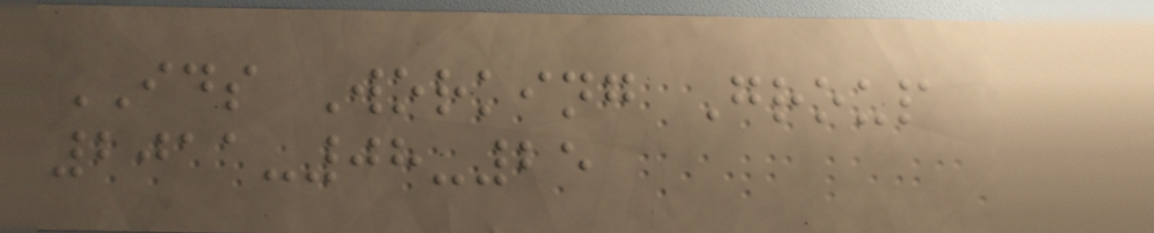IDS Working Group
2011-08-25
